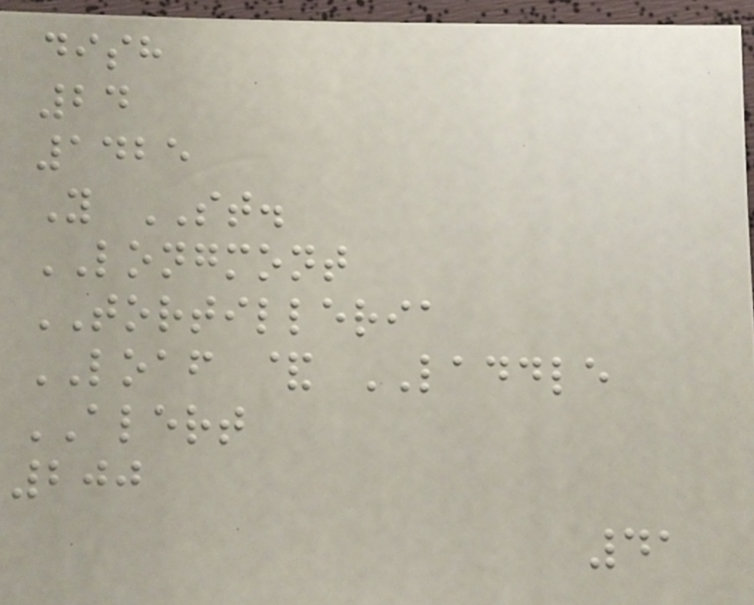dish
24
1425
Y ST.
LONGMONT
TORTILLERIA
LOAF & LADDLE
ALERT
200
41
